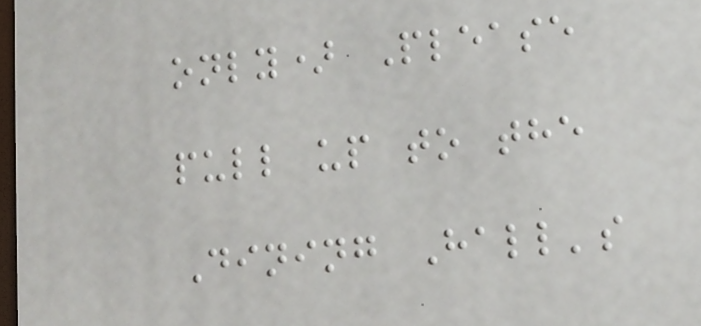only) Please
pull up to the
Dining Hall's
